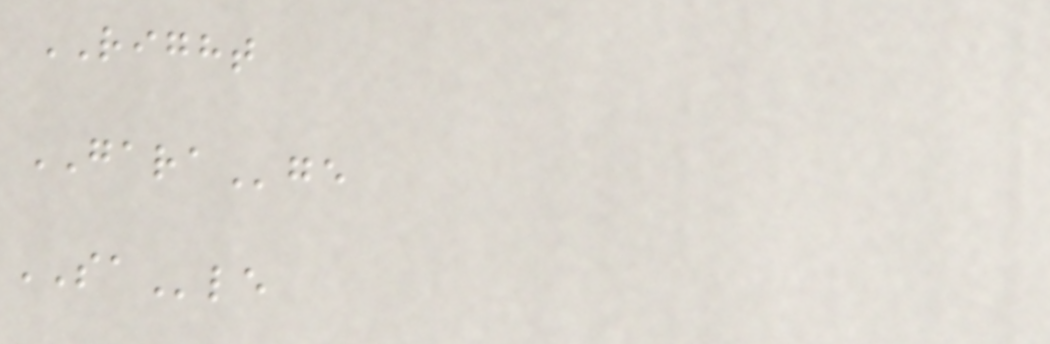RIGHT
GARAge
SAle
